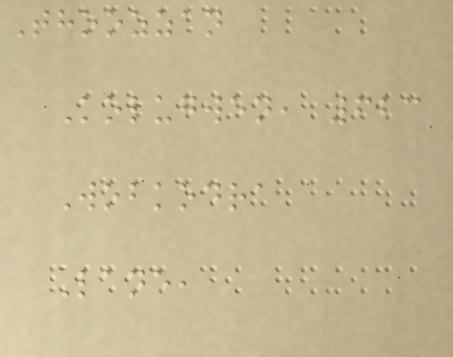Thoozzan
Kolugwen, 623
Wobkodra
Lane,
